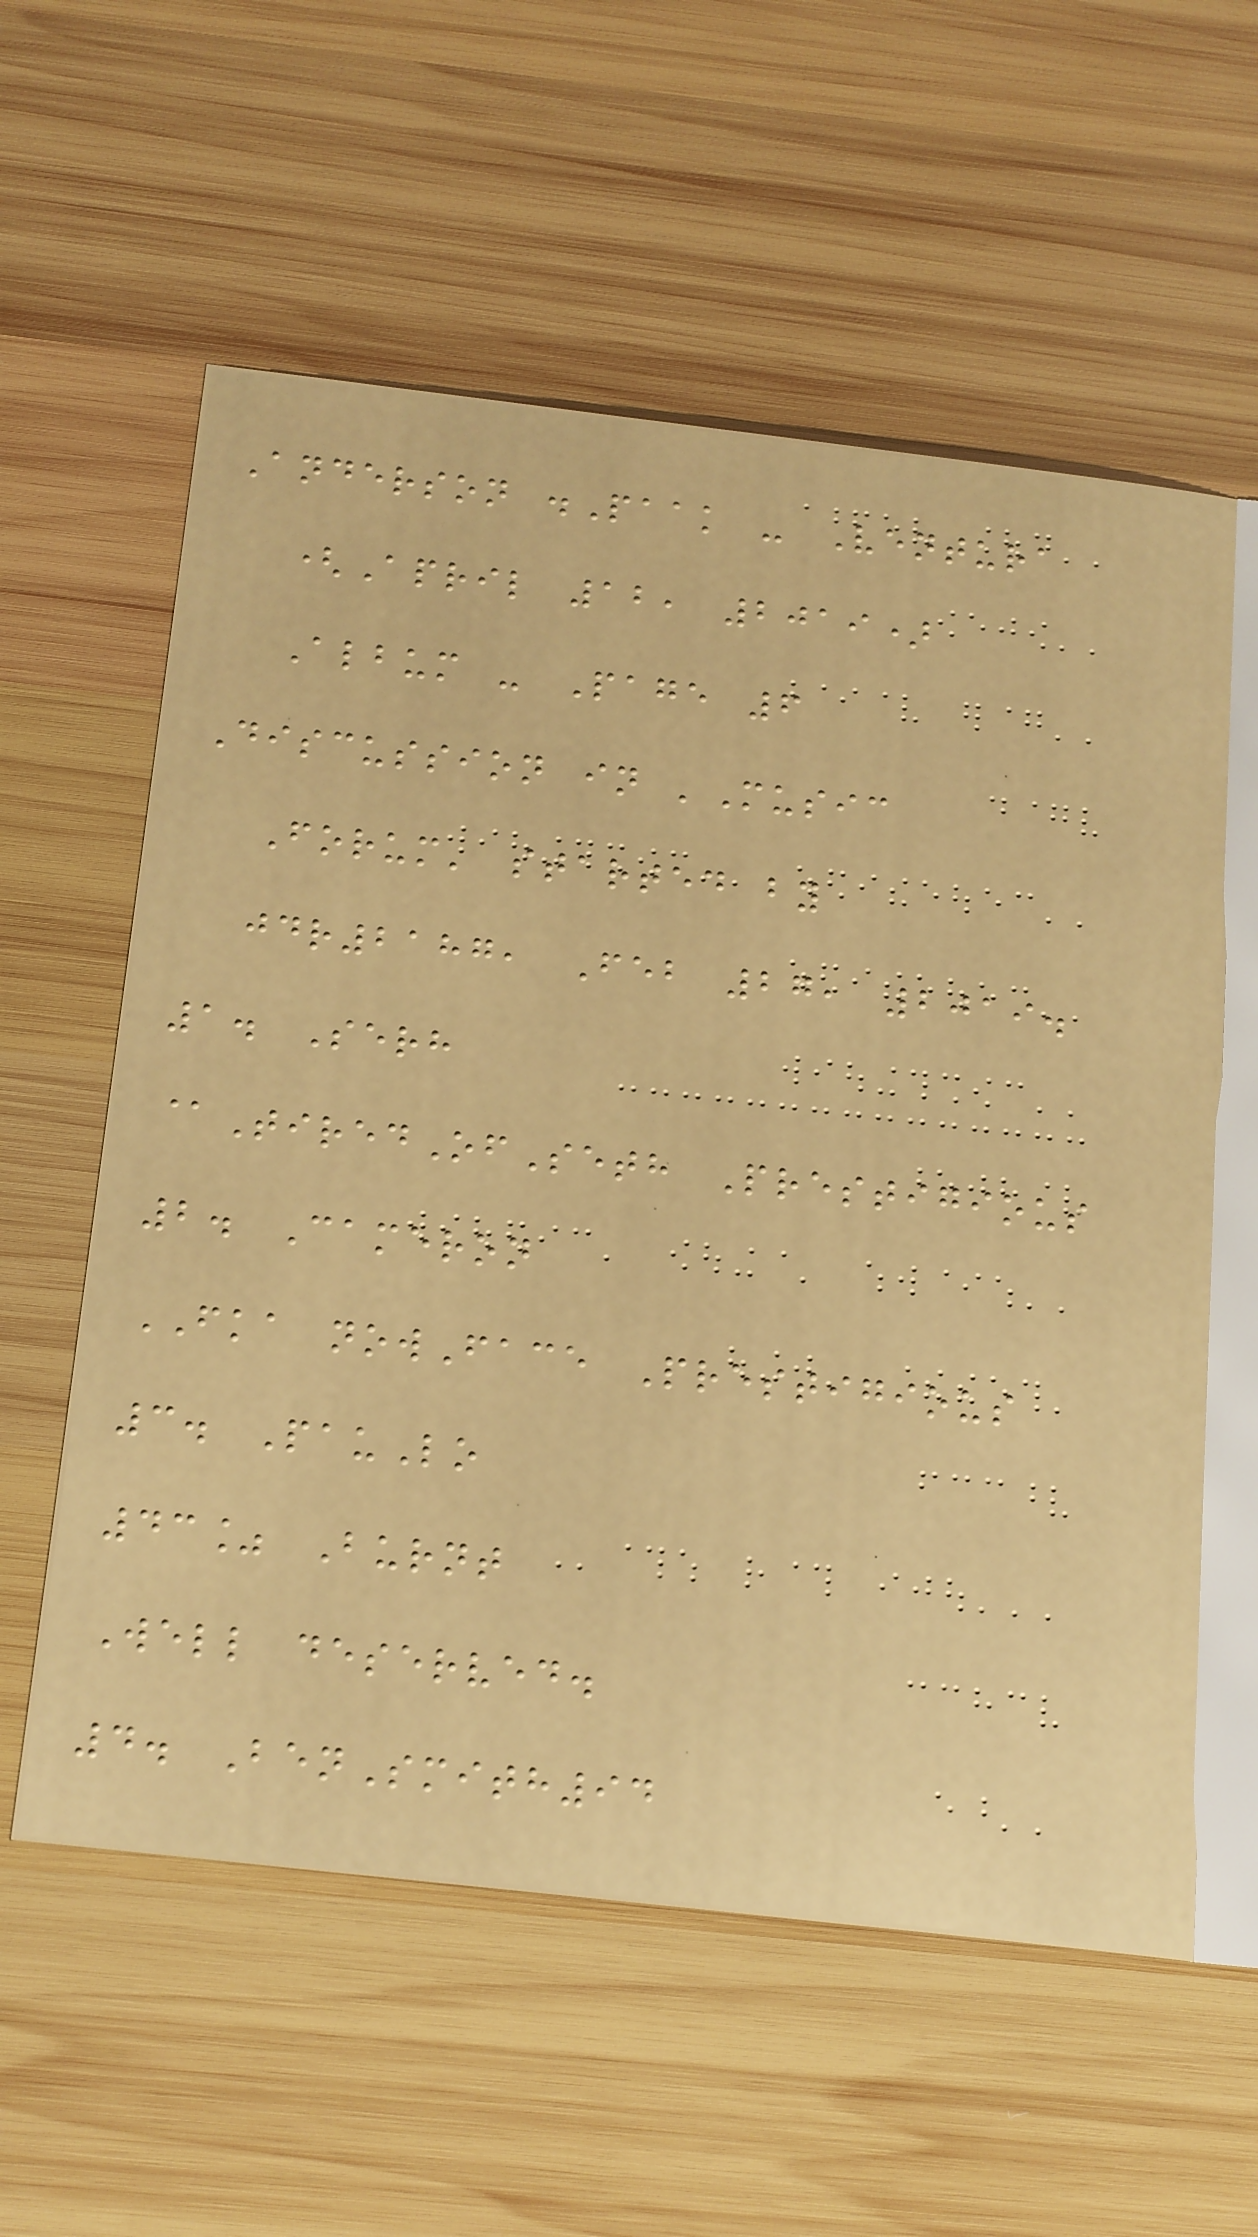Anderson .Paak - Ventura
(April 12, 2019)
Album - Page 6
Discussion in 'Music
Forum' started by
jdr2187, Feb 27, 2019.
1. Serh
@TiredOfSeth Prestigious
2. Cameron
FKA nowFace Prestigious
3. PauLo
43% Burnt
Well deserved.
4. BenSmith94
